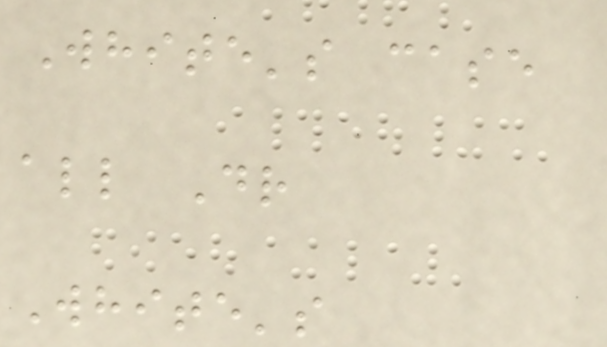White's case
all Dr
White's
